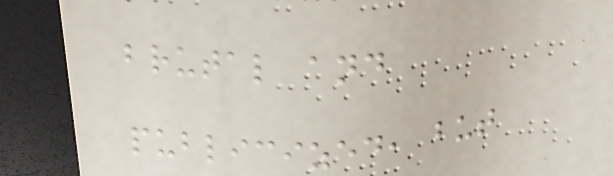brutal and
publicized, but
